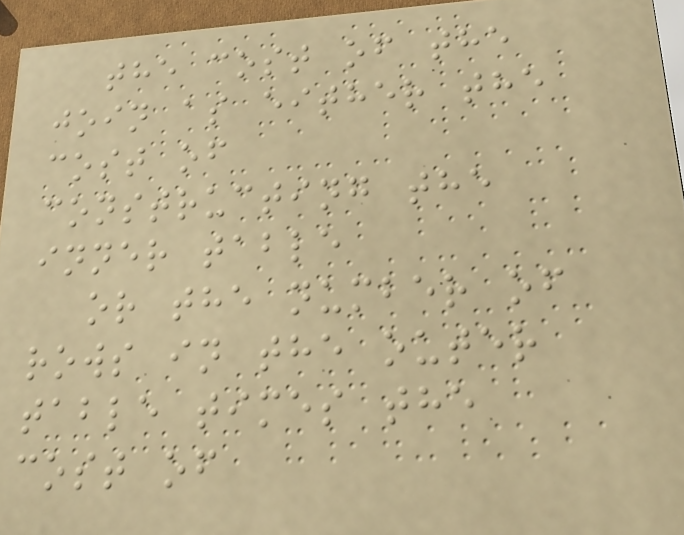the cost of the
join as either the
cost of
constructing the
inner table
or the number of
rows in the outer
table times the
cost of
